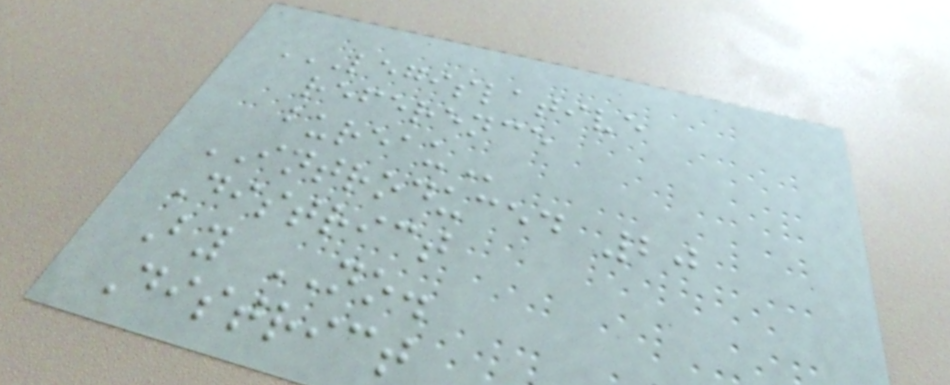LEGISLATIVE
REFERENCE
BUREAU
INTRODUCED 20
District
By NO.
District
